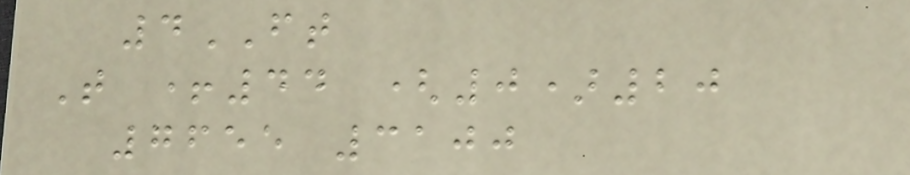4FT
T +44 (0)20
7655 3100
